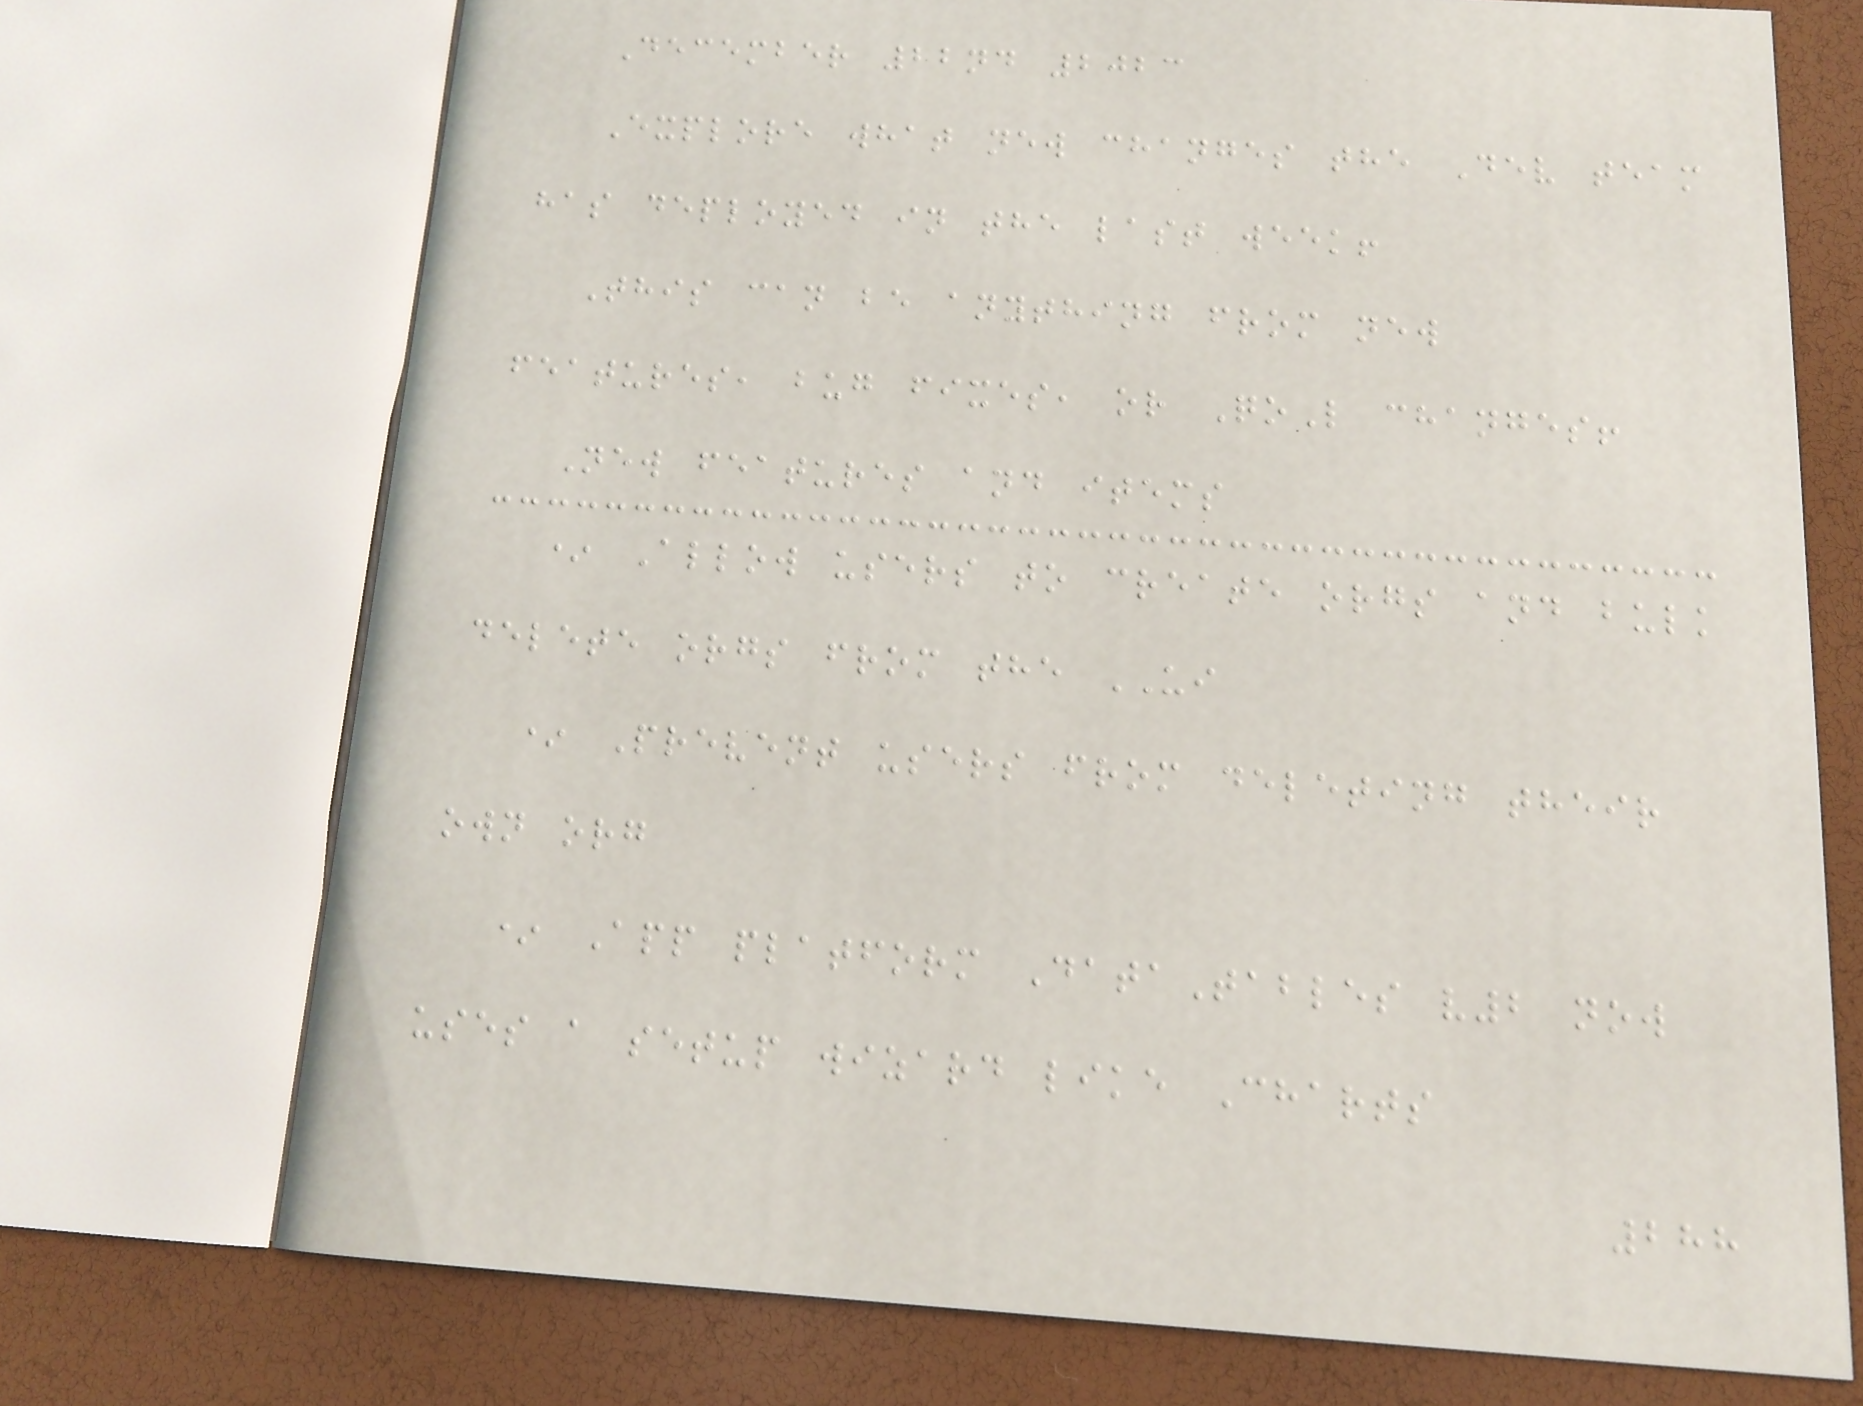December 22nd 2023
Explore what new changes the Dev team
has deployed in the last week!
This can be anything from new
features, bug fixes, or QoL changes!
New features and items
* Allow users to create orgs and bulk
delete orgs from the UI
* Prevent users from deleting their
own org
* App platform DataTables v2 now
uses a setup wizard like Charts
288
